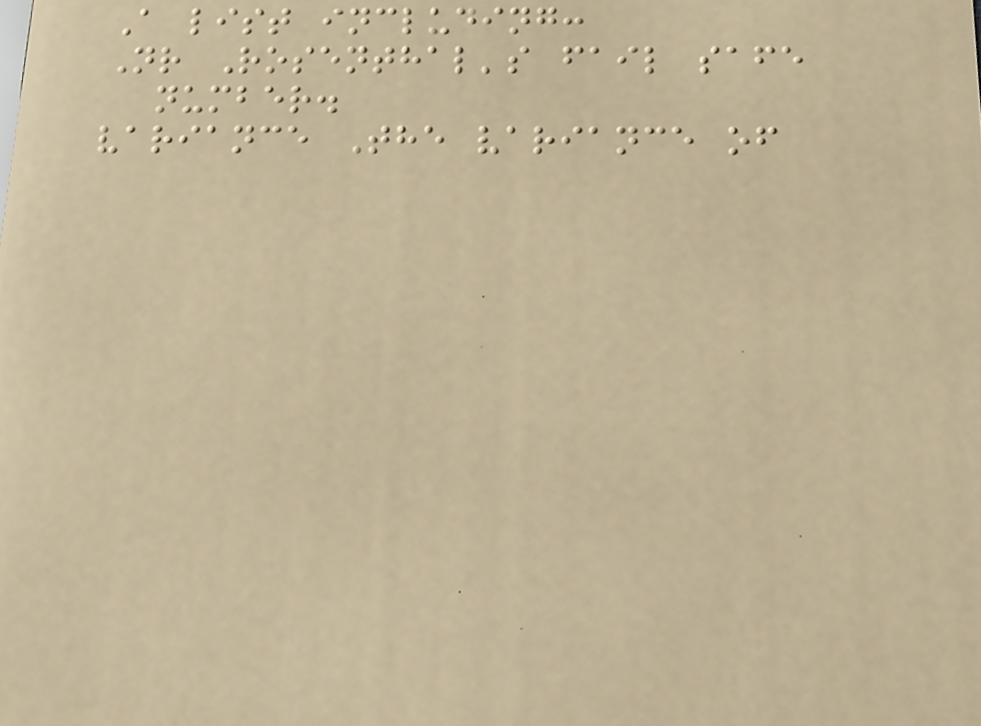A list including:
Nr Rosenthal's fail safe
number.
variance The variance of
